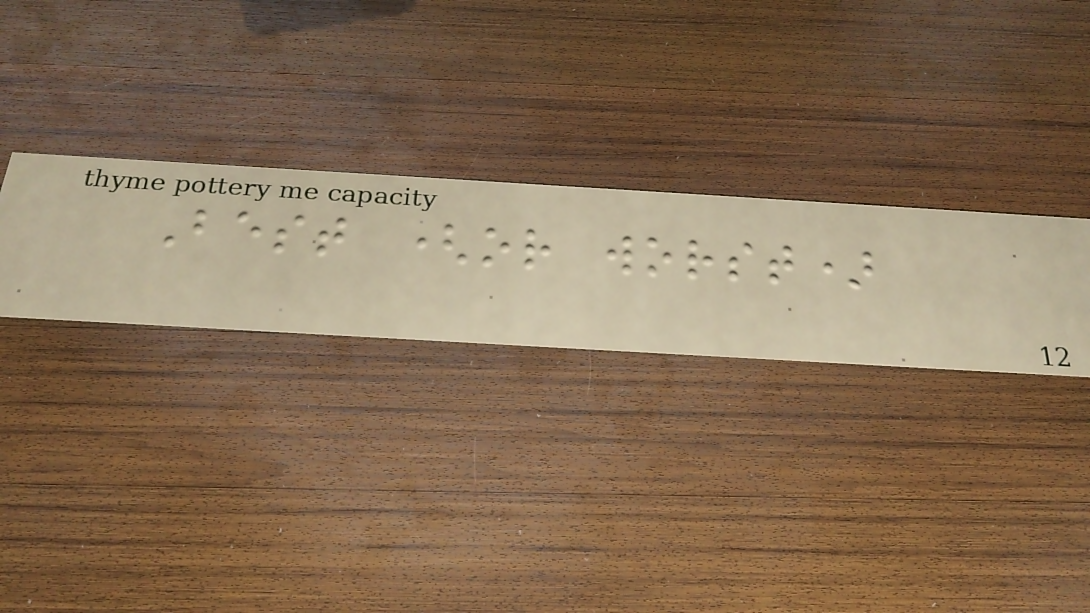Best (or worst)
